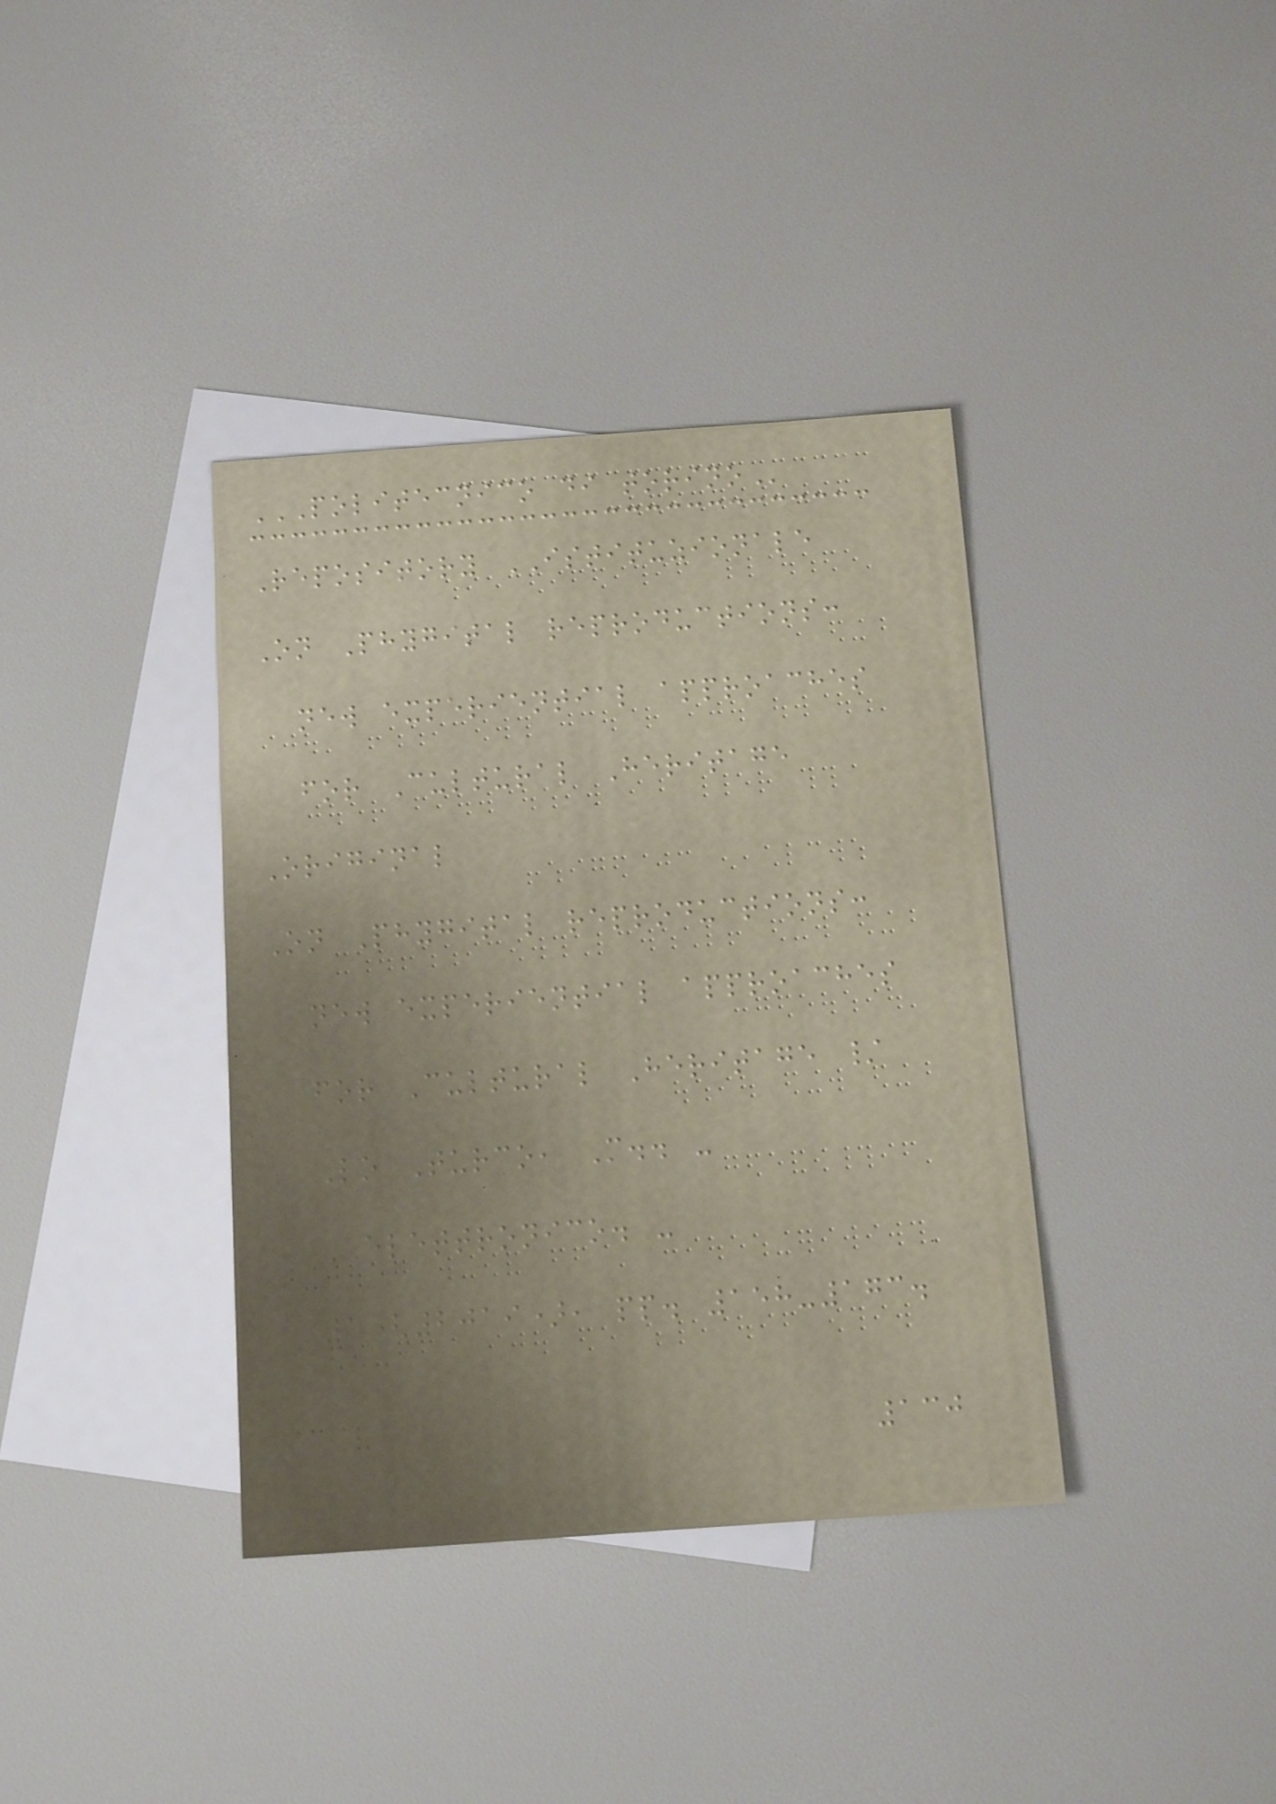POLITECNICO DI TORINO
Repository ISTITUZIONALE
On Phygital reproductions:
new experiential approaches
for Cultural Heritage
Original
On Phygital reproductions:
new experiential approaches
for Cultural Heritage /
Lo Turco, M.. -
ELETTRONICO. -
1(2019), pp. 158-173.
130
